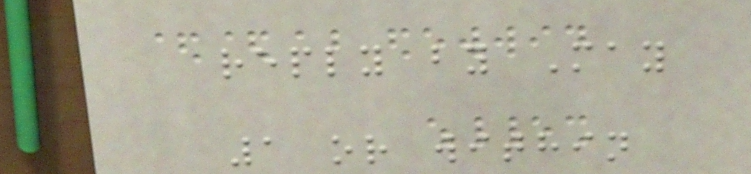reply by May
1 or within
